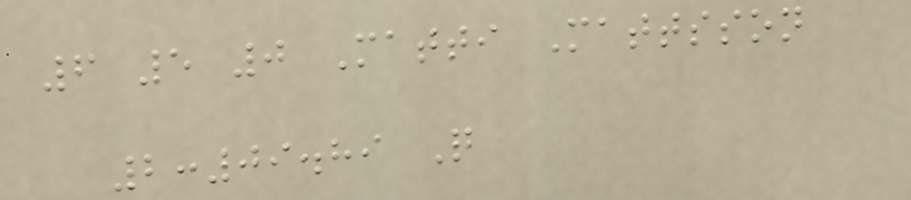6 5 0 Matti Mattsson
2:09.89 Q
